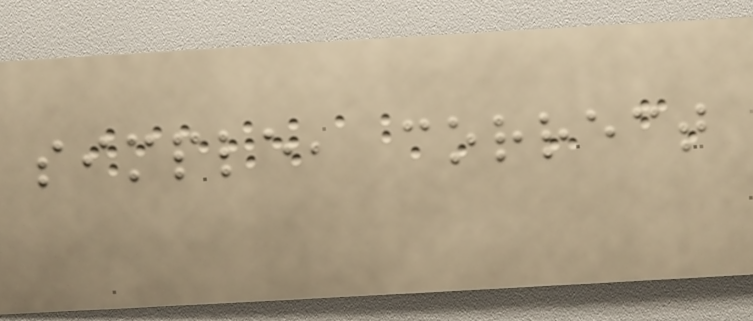simple, correct
